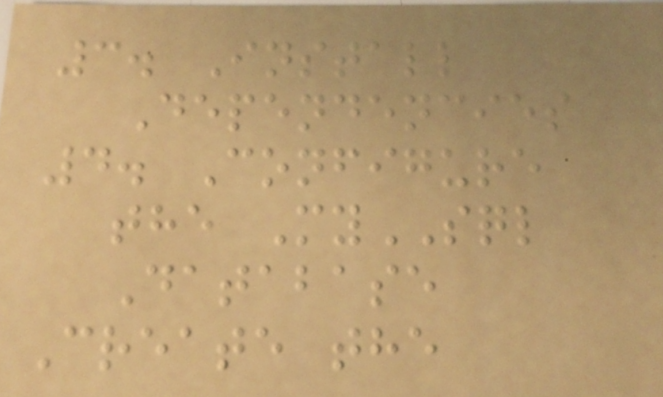3. Install
Dependencies
4. Configure
the MySQL
Database
Create the
